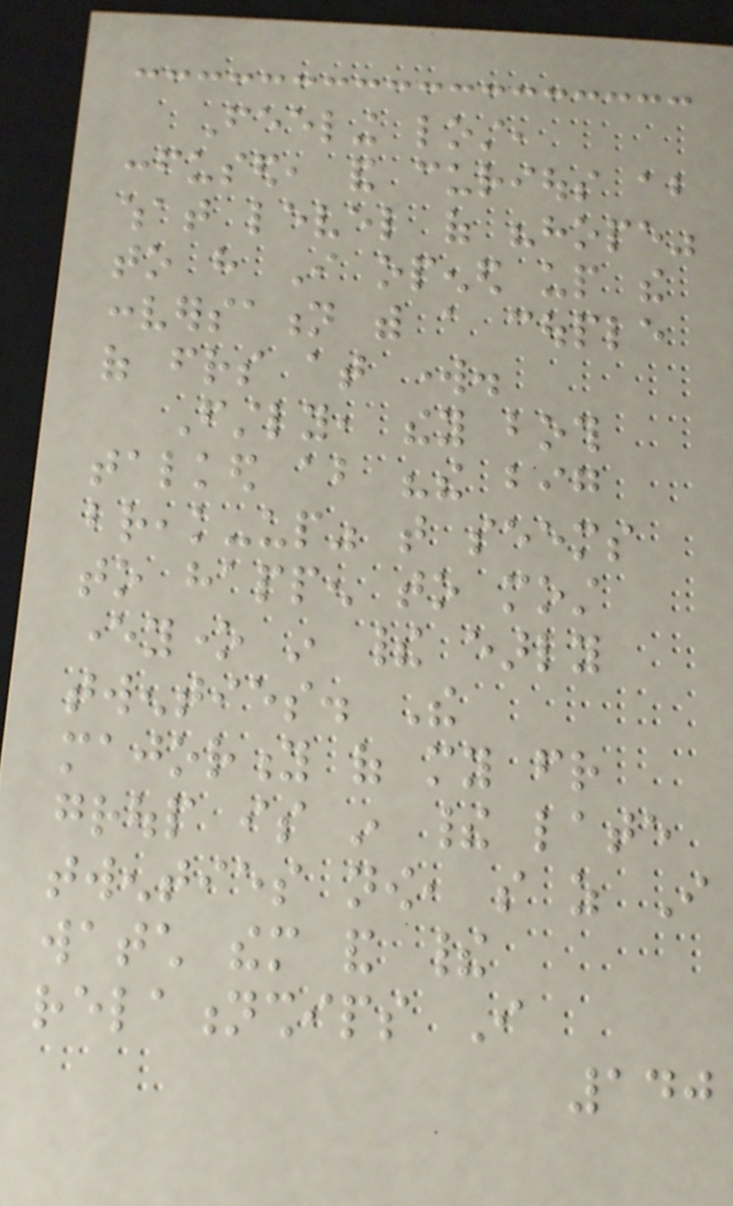Feeling lost,
confused, and curious about
what level of "hope"
to have I opened up the
conversation with a couple
of friends at work.
Firstly, they both
talked about "the big
break-up" that seems
to happen to most
everyone in their early
twenties. The
majority of my friend
group is in their late
twenties now, so as I
watch them and their
relationships I
140
